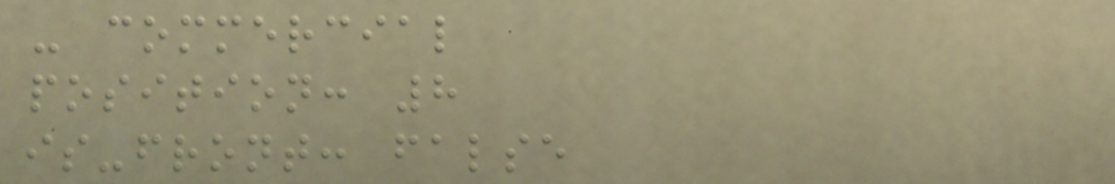- commercial
position: 8
is-front: false
